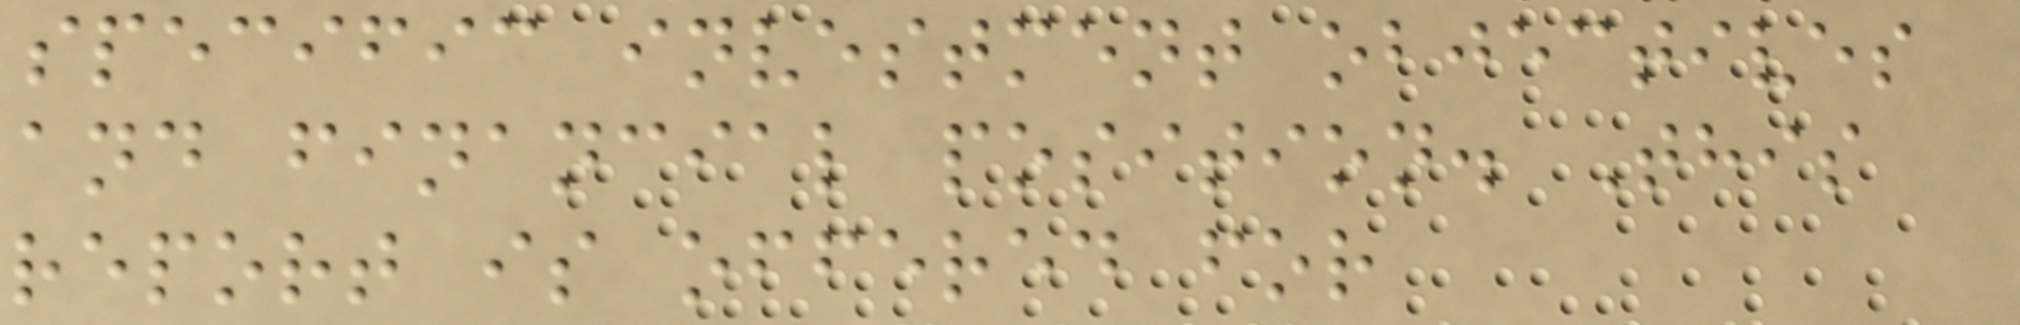specific investment objectives
and financial position. This
report is offered for
